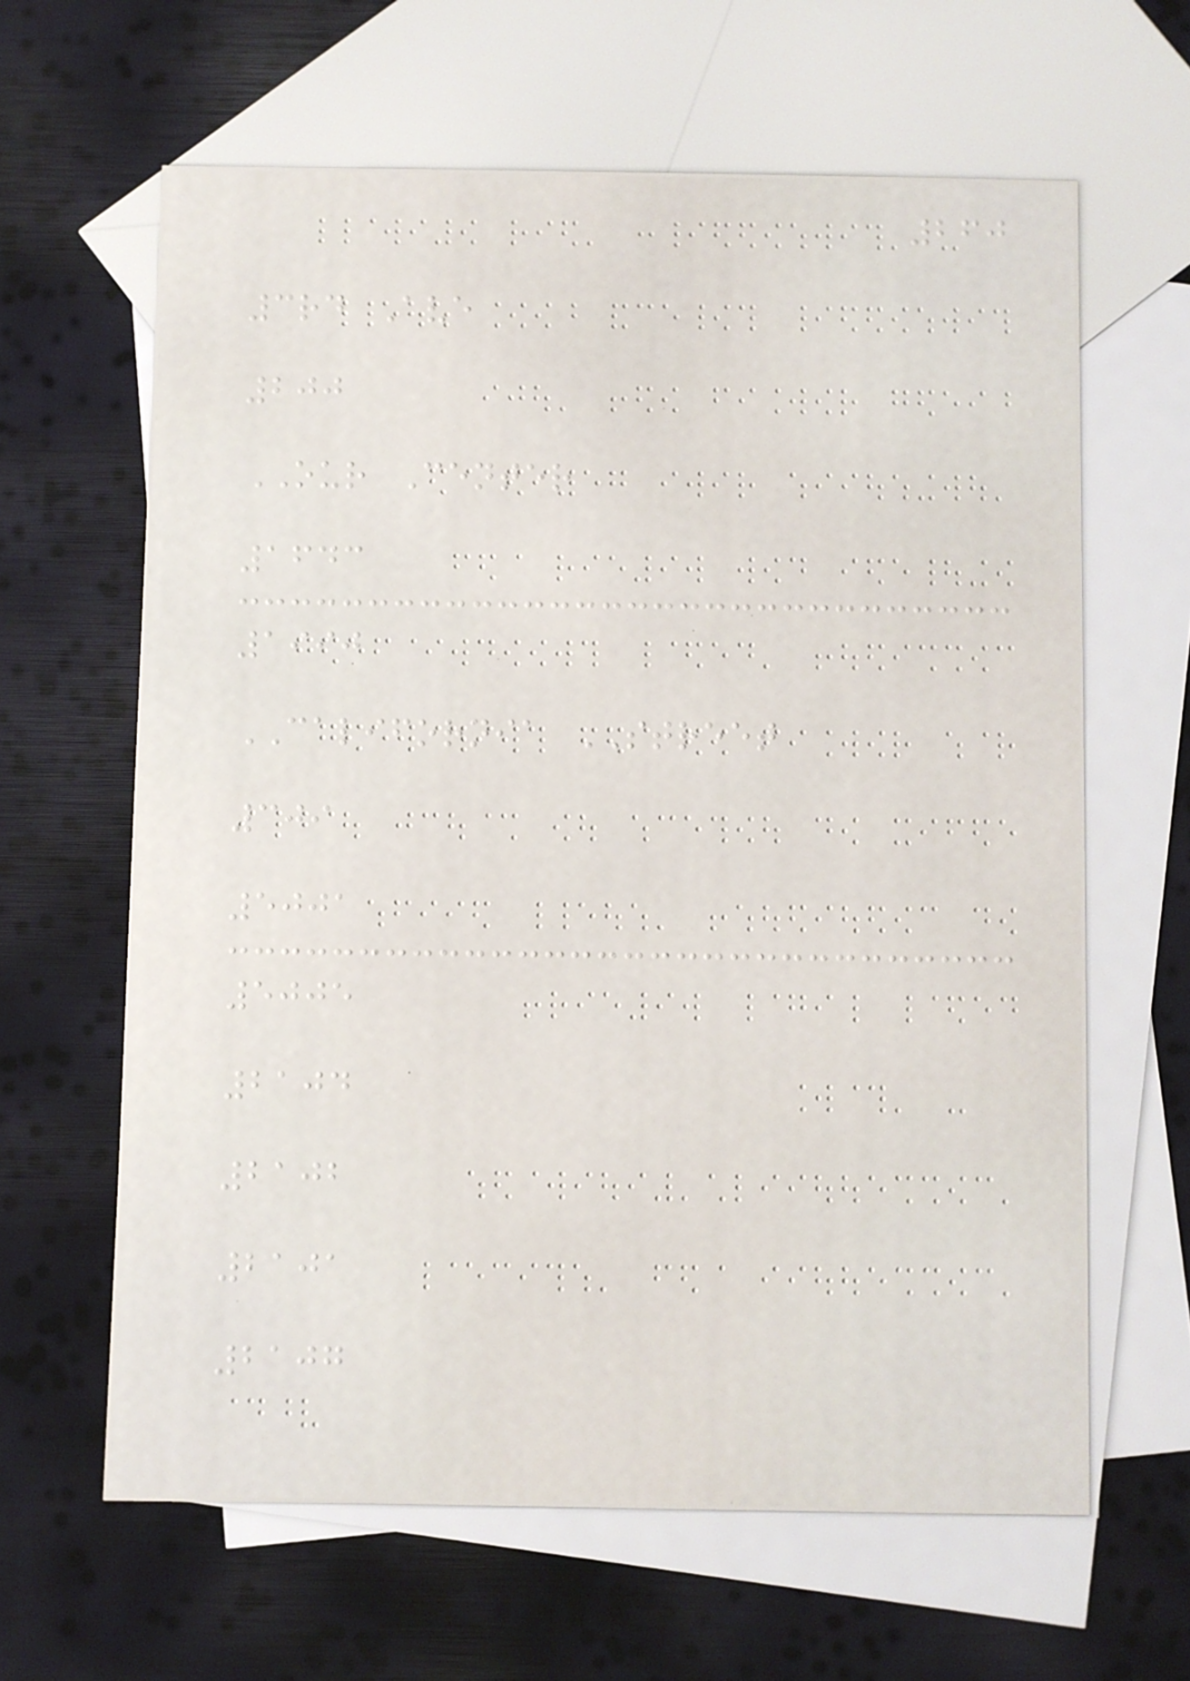260
3rd Ave
200
OUR Center
1643
1990
CALIFORNIA STREET
309
5001
5005
2104
2102
2101
2107
